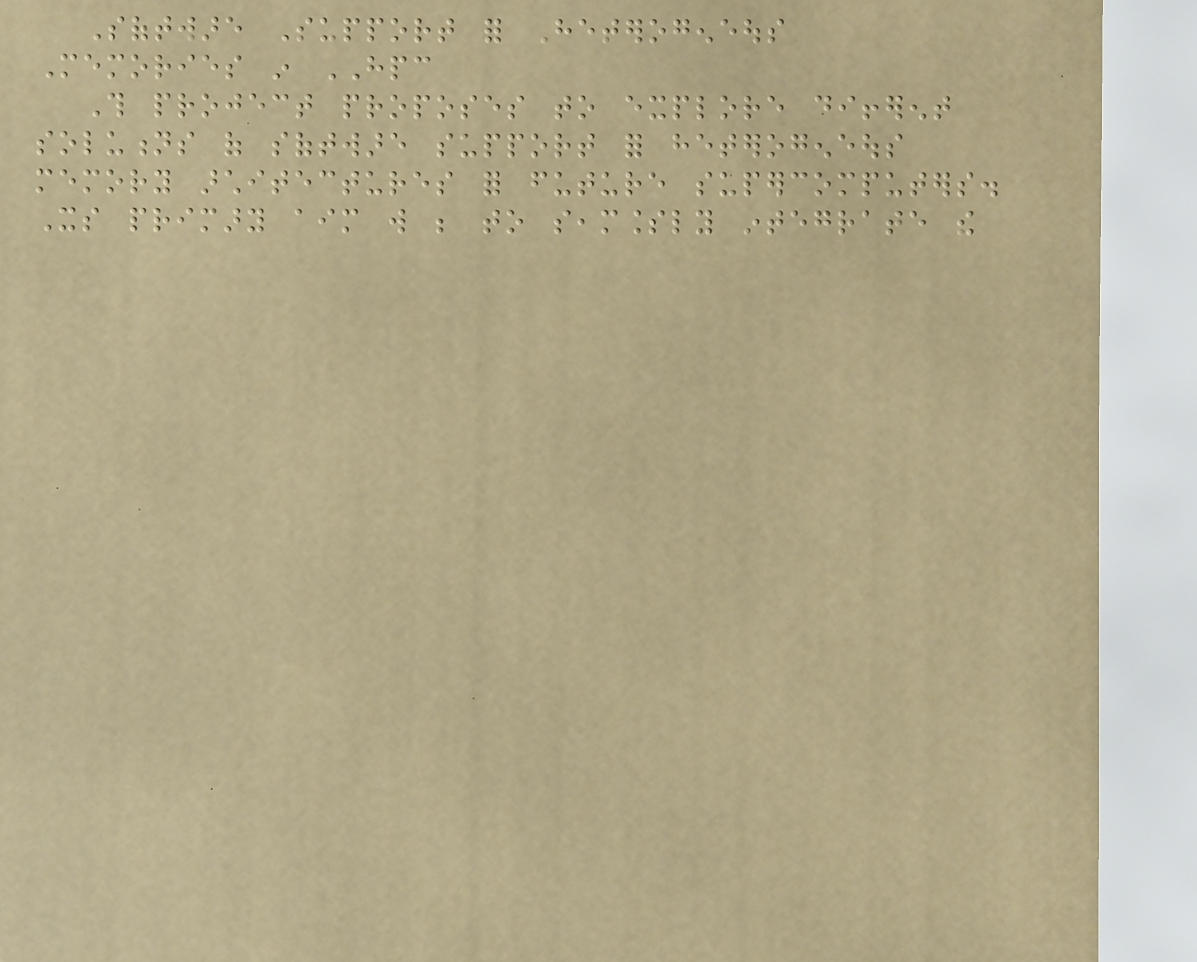Software Support for Heterogeneous
Memories in HPC
This project proposes to explore different
solutions of software support for heterogeneous
memory architectures for future supercomputers.
Its primary aim will be to seamlessly integrate the
